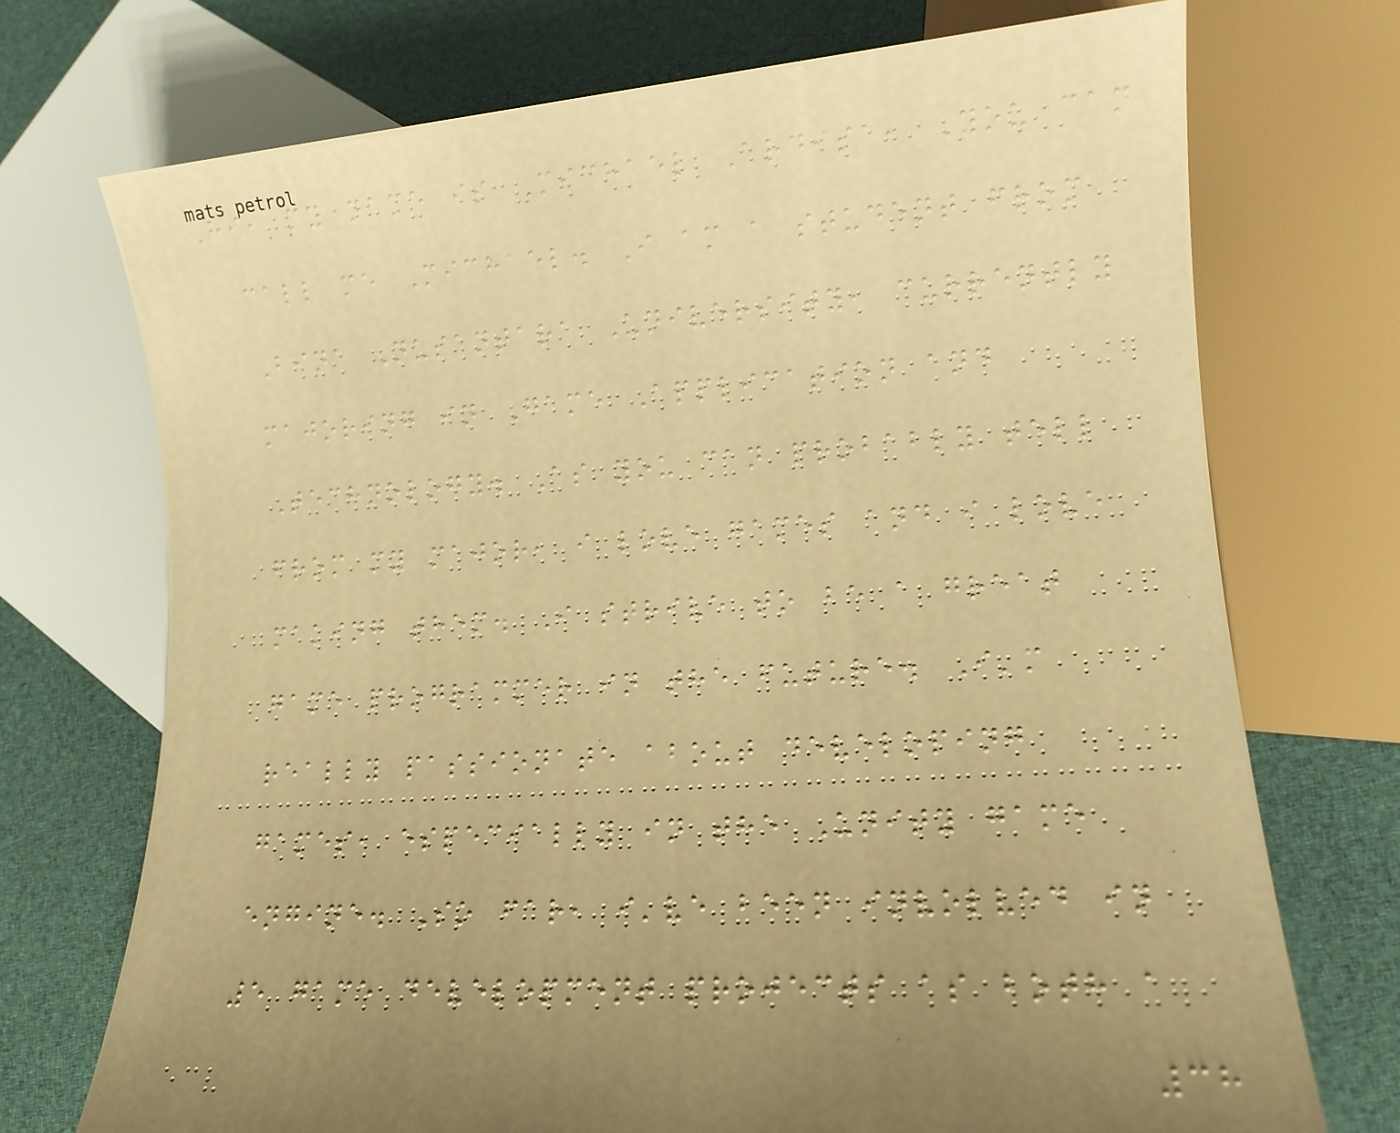Hi, my name is Michael Ardisa, You can
call me Michael. I am a student from
Bina Nusantara University, currently
majoring in Game Application and
Technology. As you can probably tell
from my major, i love games and i love
making them. I strive to be a great
game programmer in the future. I'm
really passionate about developing
games, especially in the Unity game
engine. So far, i've been involved in
5 game development projects as both a
38
